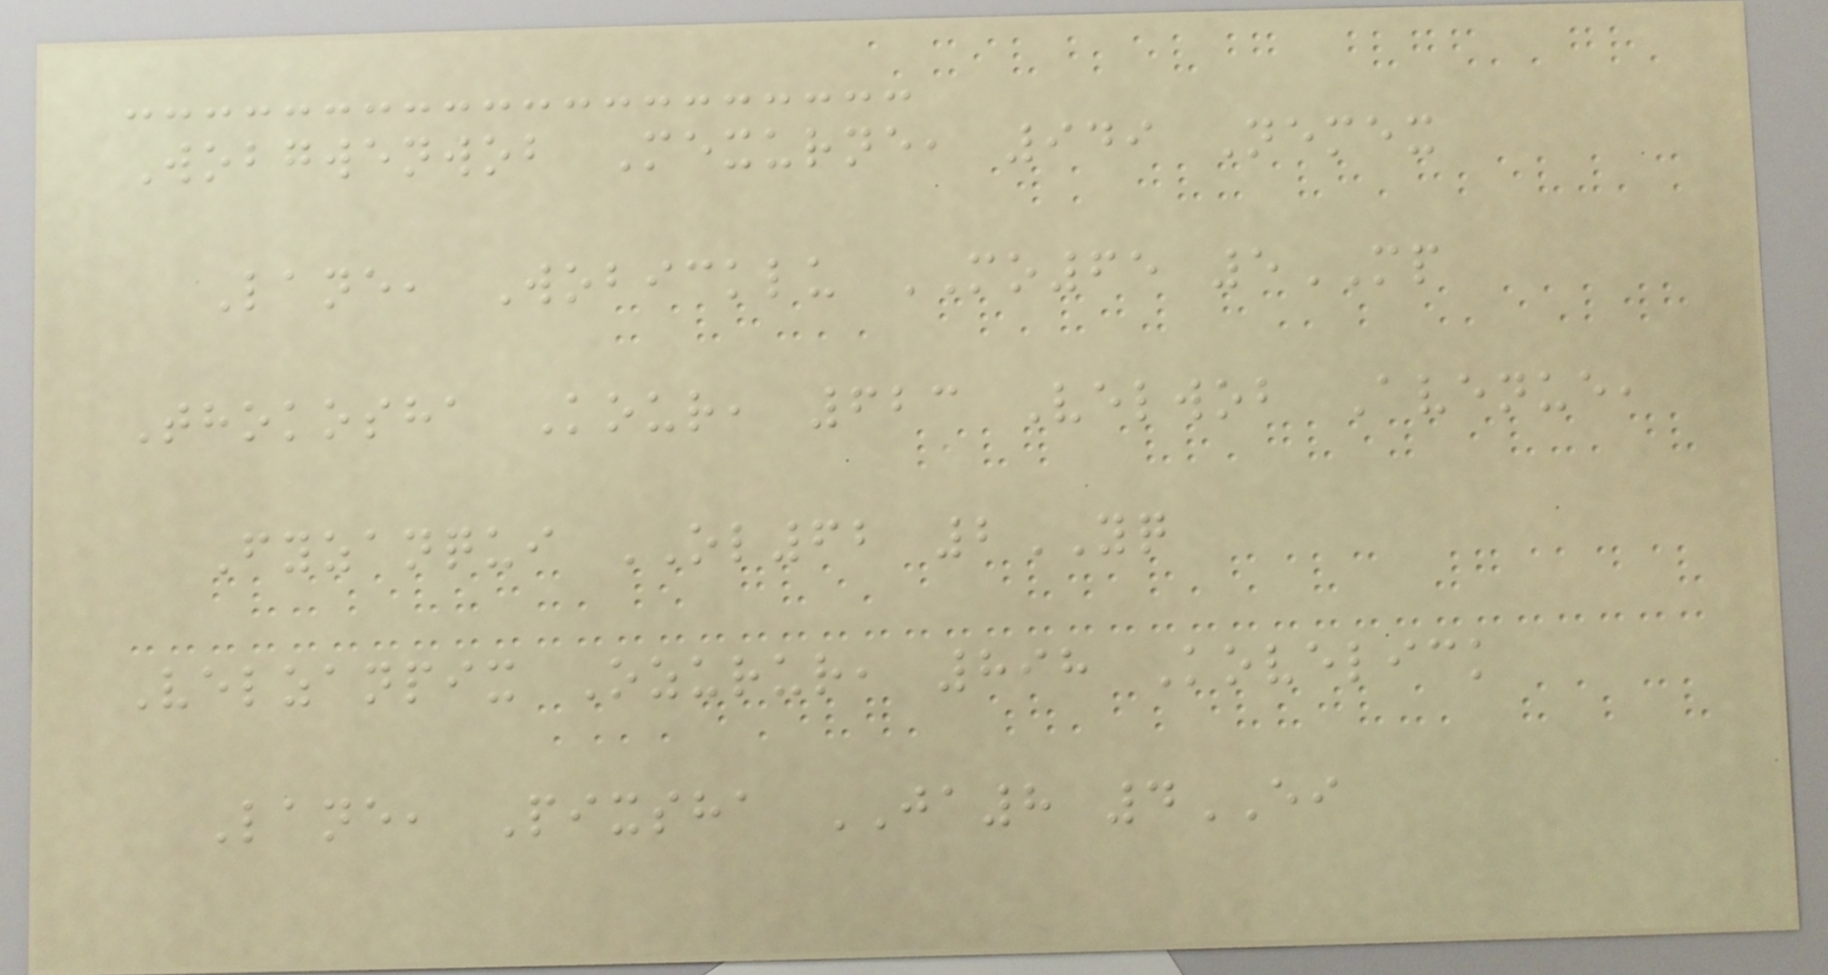Wobgwenwob Mexurne, 949 Nemex
Lane, Wobicklu MO65 5MP
Thokosha Kour, 623 Velwob Avenue,
Fyzanqui OL62 2YQ
Velzanpix Ozurur, 898 Kovelick
Lane, Pixsha JA8 4EI
